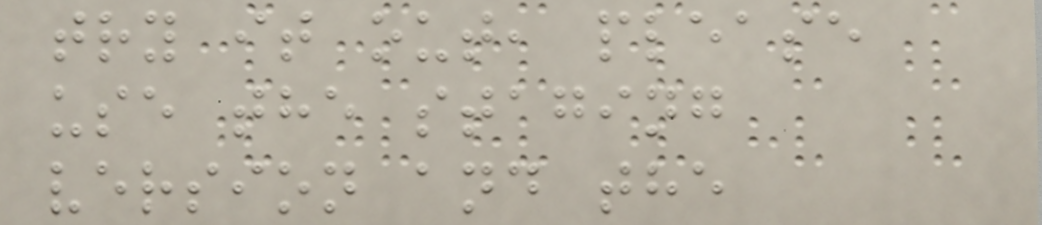try it out, please
use the staging
version and the
